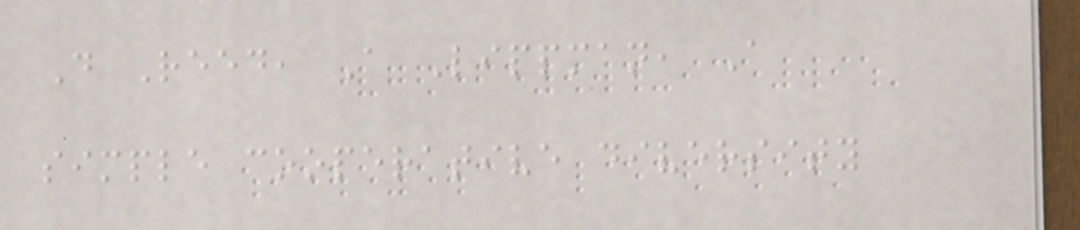D Reed, A Lippman, A
simple cooperative diversity
